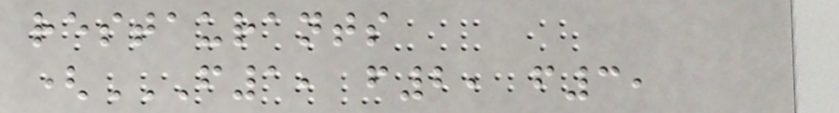restaurants
(F1, F2, F3,
